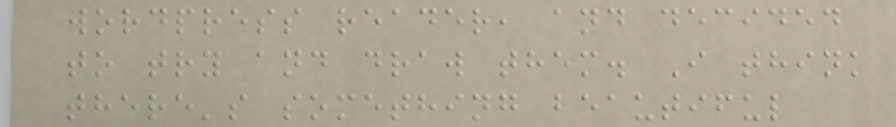wordpress reader, and decided
to try and draw them. I think
there's something beautiful
